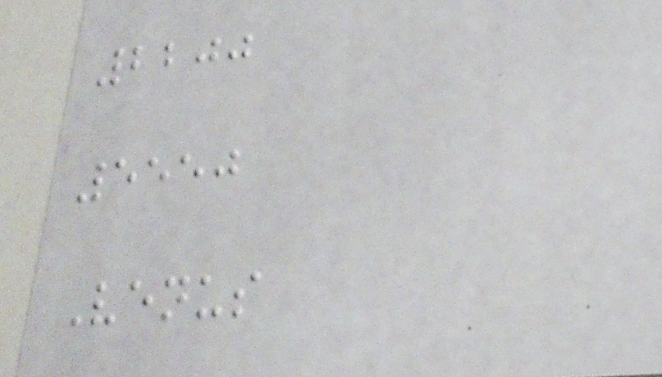2200
5550
Venus
